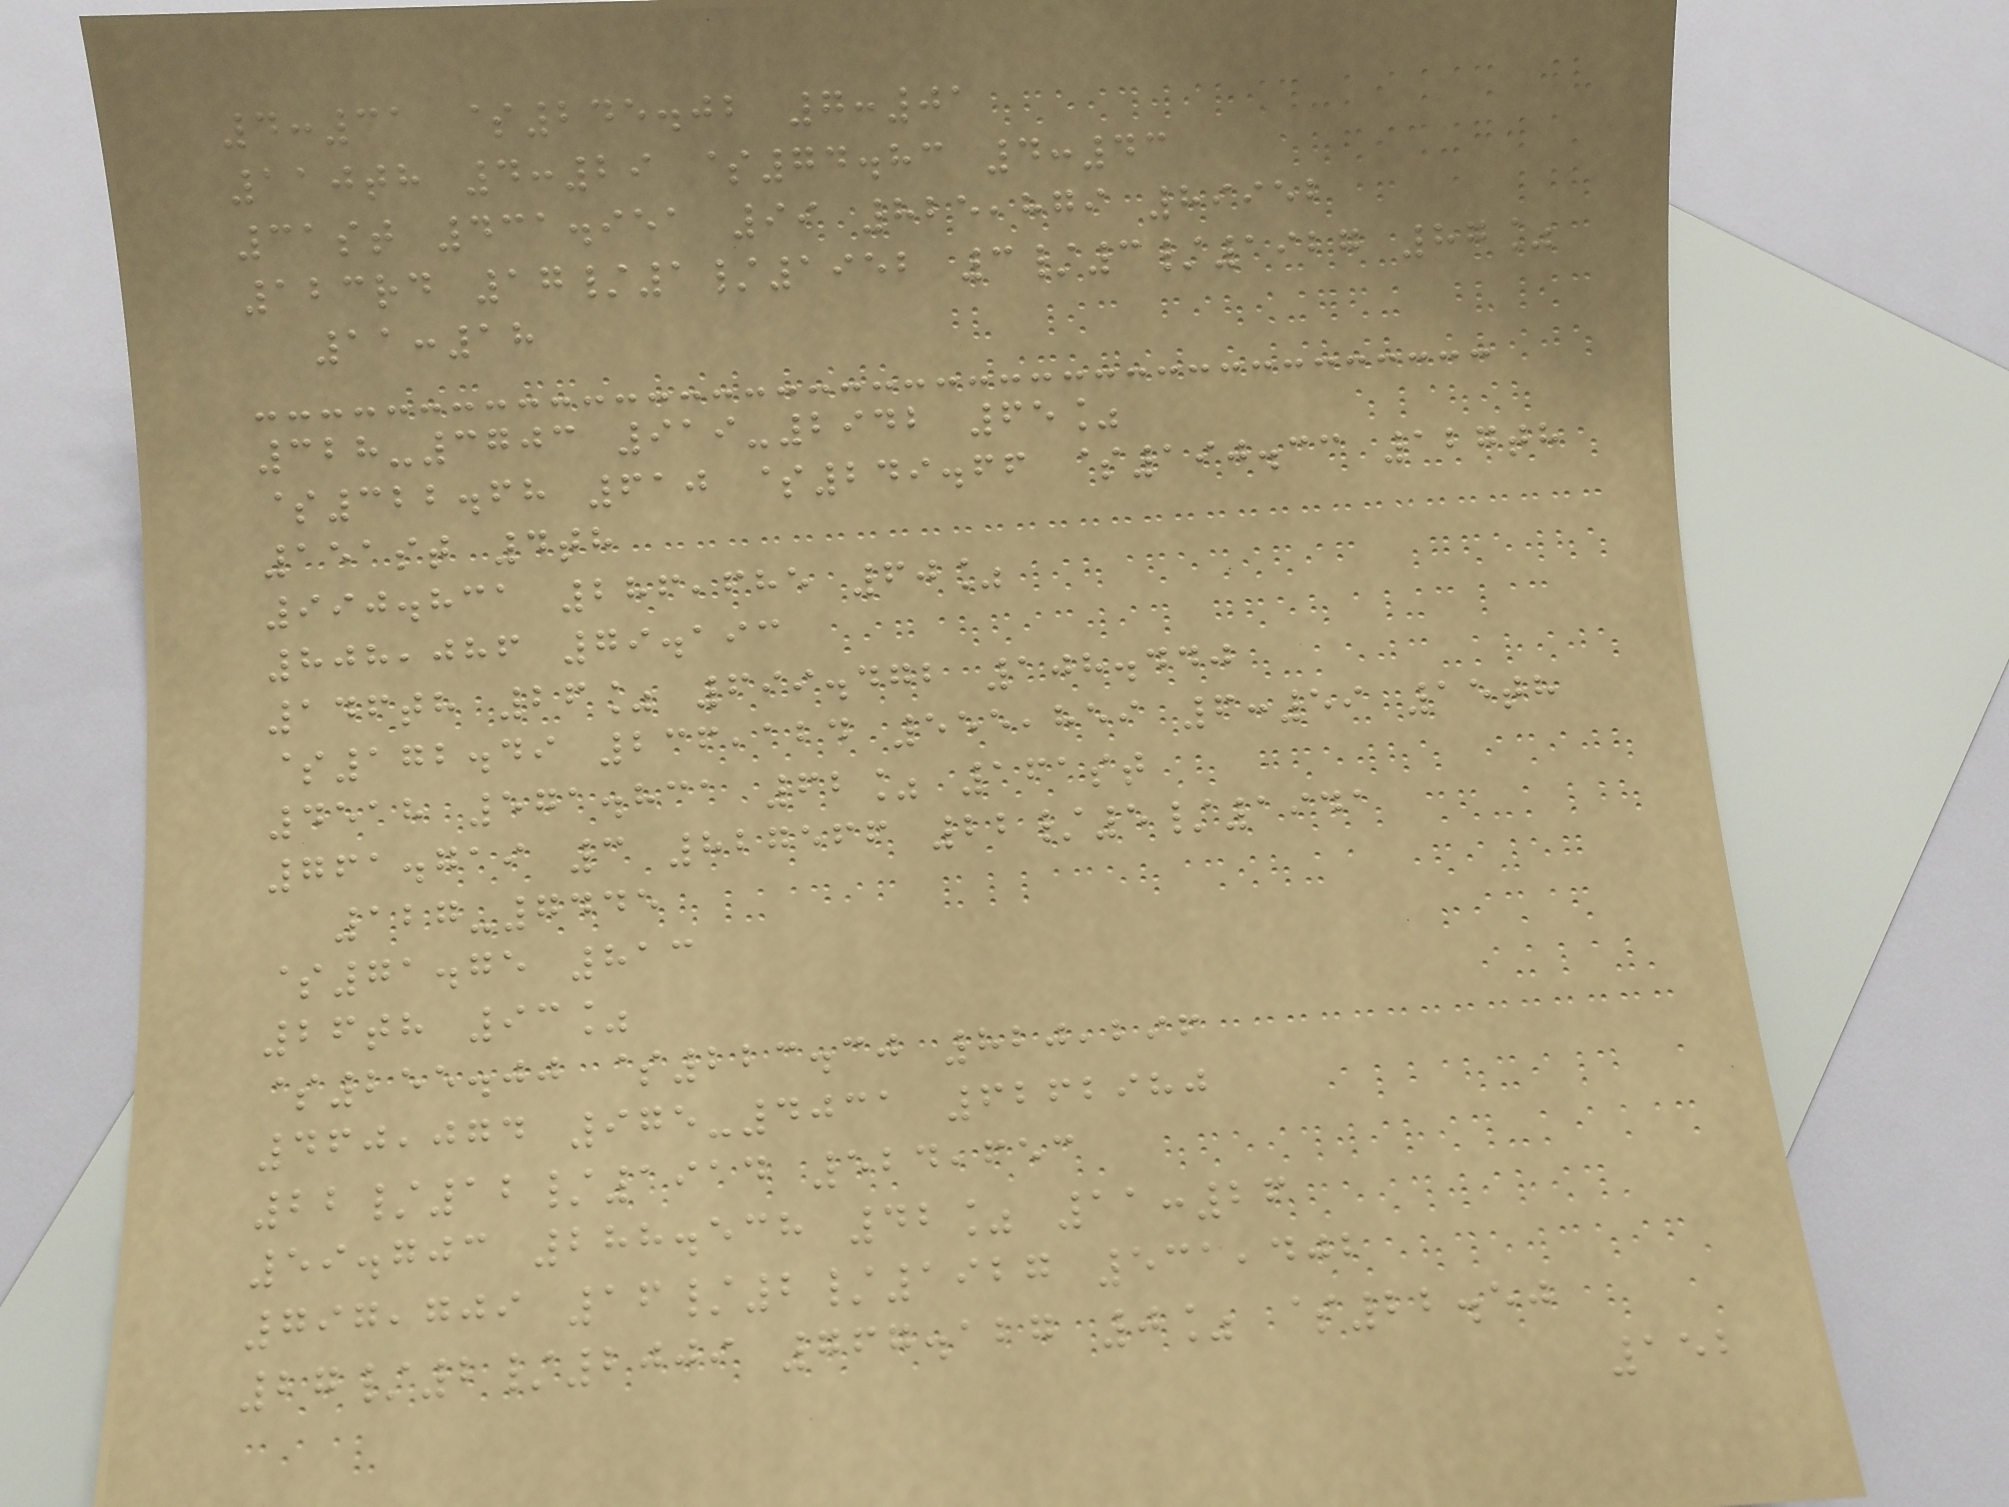4:31 $245.02 7:01
110th 4:29 $74.83 4:43
31st 431.951 99 825,879 89952
123rd 17/1/1952 3/3/1927 87%
11:18
328-3703 919-2942 65%
$322.68 610 $249.66 $190.33 127th
151st 4th
990.831 286,685 60%
808,086 79.193
146th 26% 699.472 108.440
$172.49 236,124 555,859 6:59 15th
4518 571.831 62% 161st
761.719 3 827566 22/5/1941
127-7445
$71.75 813
26th 93%
$255.00 $223.30 820,296
460,074 975-4031 6262980
22/12/1914 524,653
59.703 288.538 42% 11:26
797,709 16/2/1927 531,402
27/2/2009 767.127 0% $22.50
152
